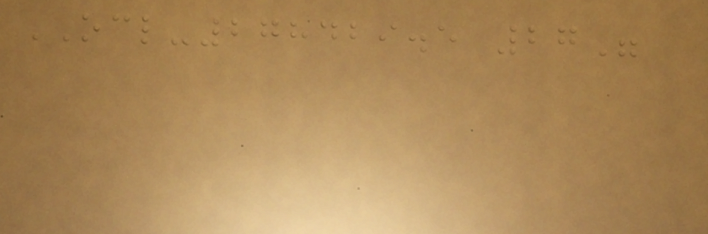OCL-278429.5 27"
